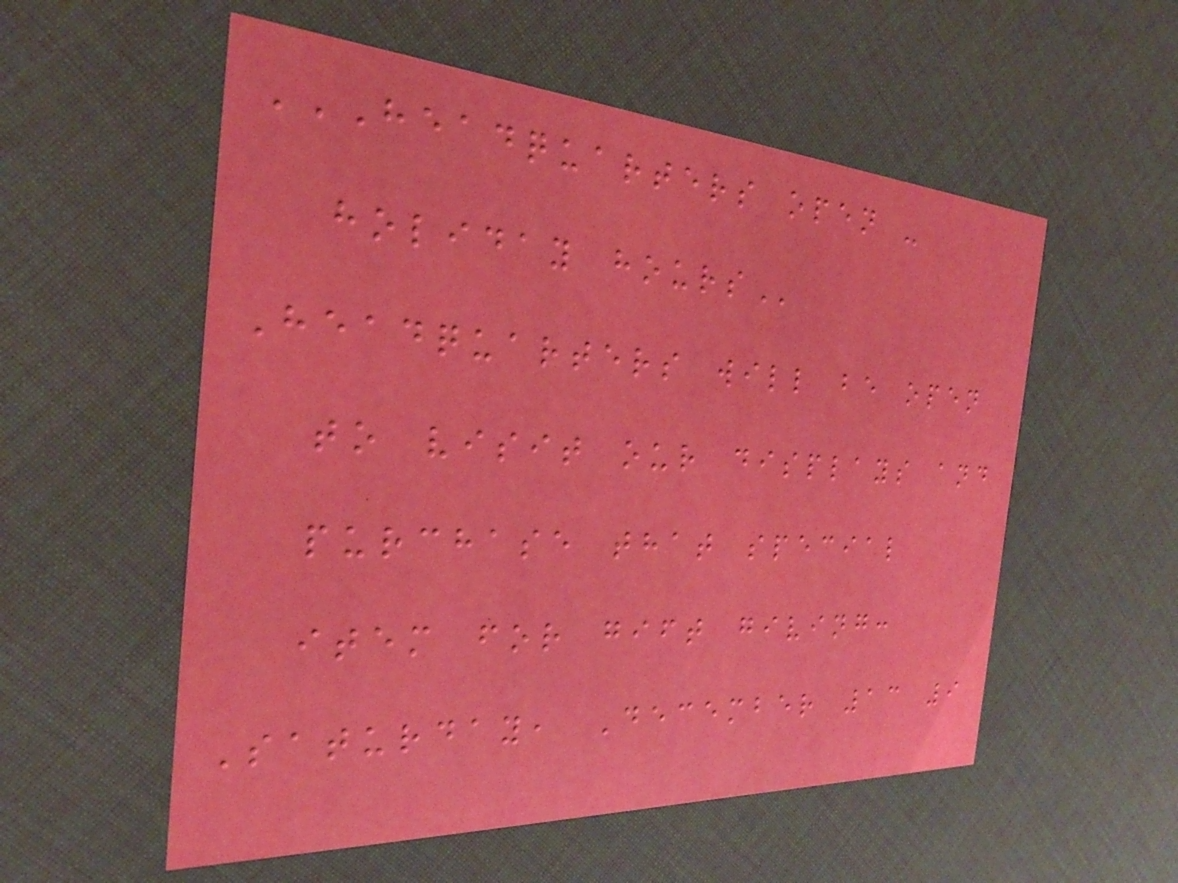HEADQUARTERS OPEN -
HOLIDAY HOURS
Headquarters will be open
to visit our displays and
purchase that special
item for gift giving:
Saturday, December 13 9
